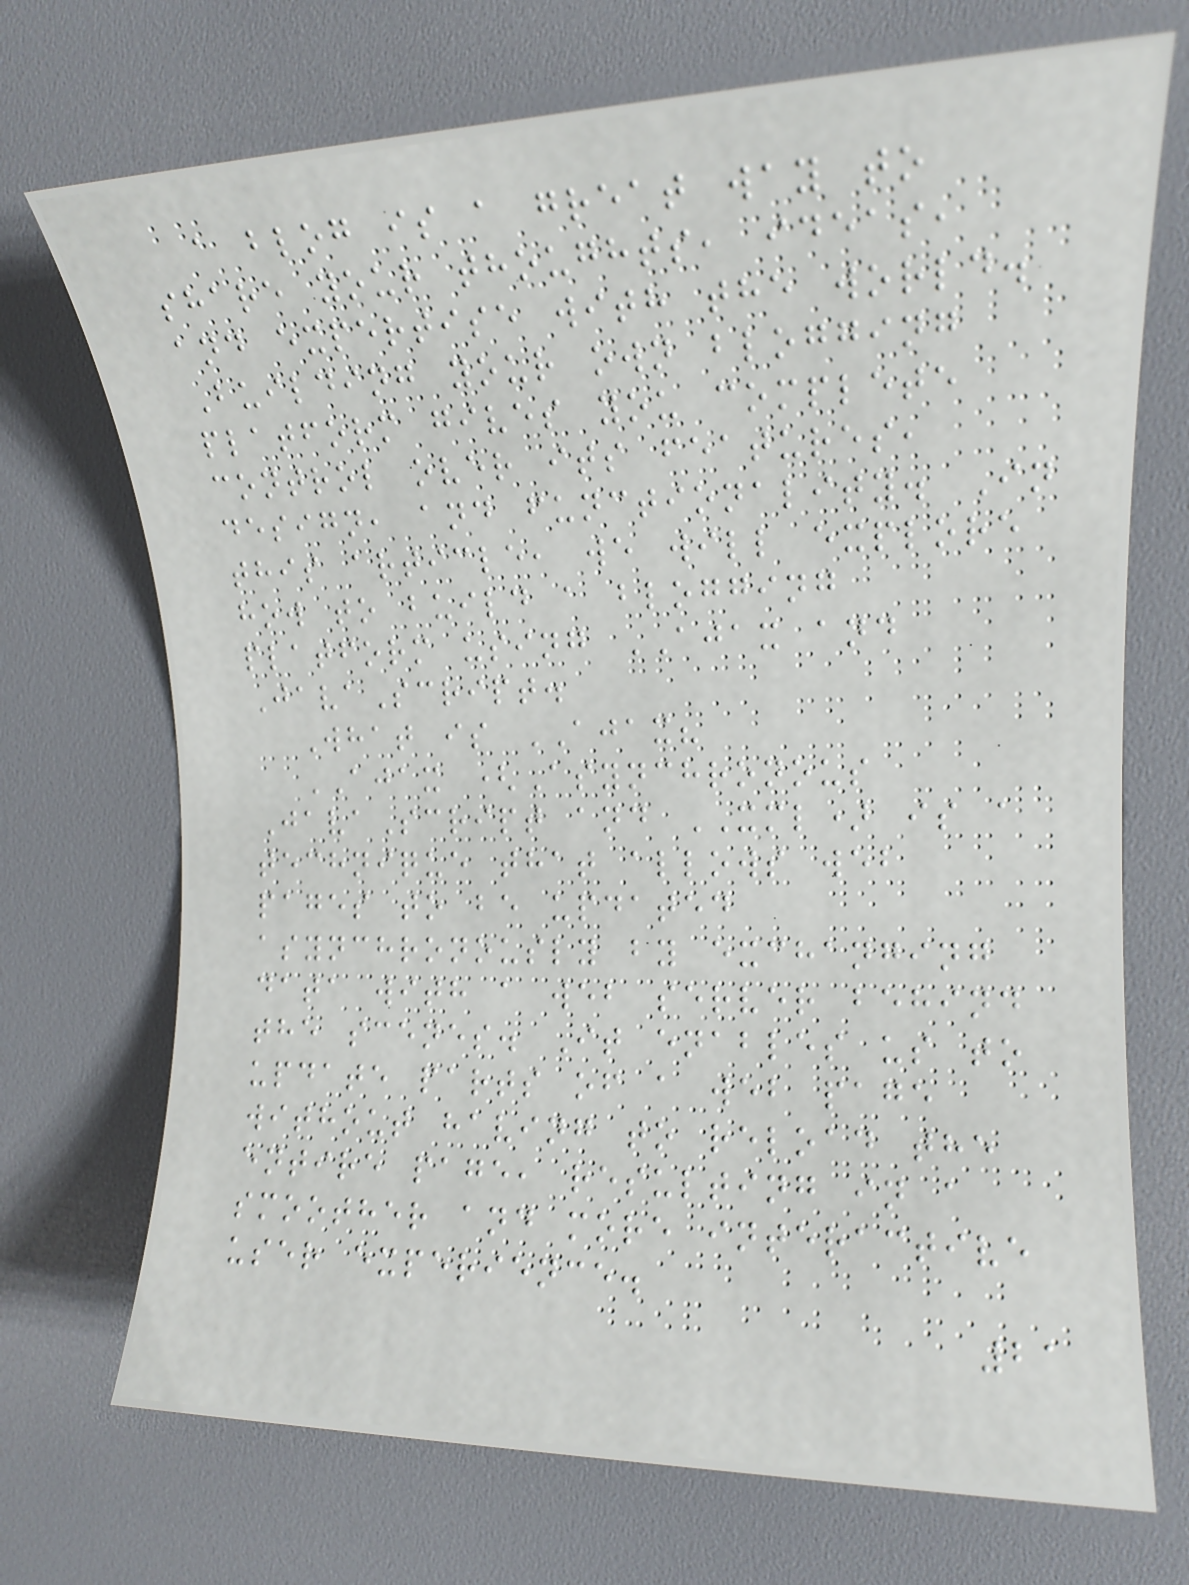a blog is a great way to
share your thoughts, ideas,
and expertise with the world.
Building your own blogging
platform gives you complete
control over its features,
design, and functionality. In
this article, we will explore
how to build a blogging
platform using AJAX and
JavaScript.
What is AJAX?
AJAX (Asynchronous
JavaScript and XML) is a
technique that allows web
pages to be updated
asynchronously by exchanging
data with a web server behind
the scenes. It enables us to
update parts of a web page
without having to reload the
entire page, resulting in a
smoother and more interactive
user experience.
21
